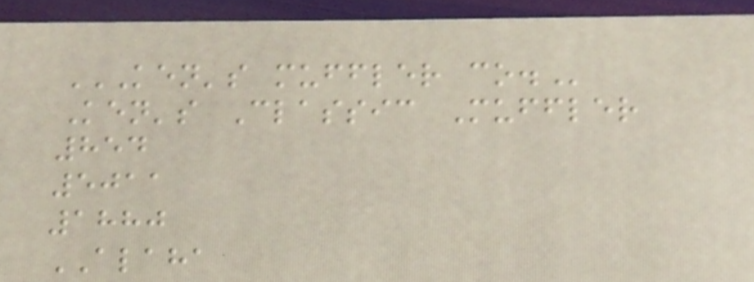KEN'S MUFFLER CO.
Ken's Classic Muffler
854
5011
1880
ALAHA
